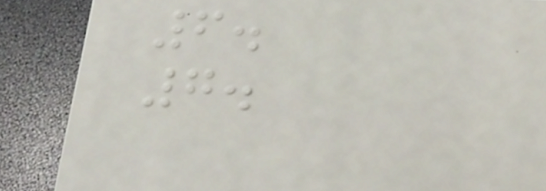6.
7.
